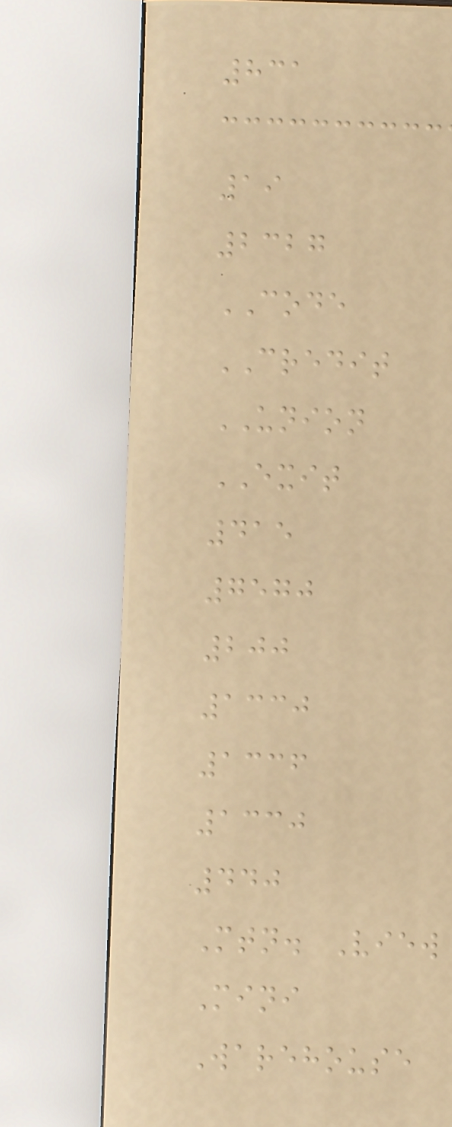831
19
2327
CODE
CREDIT
UNION
EXIT
415
7570
200
1330
1336
1330
440
Mtn. View
Mini
Warehouse
